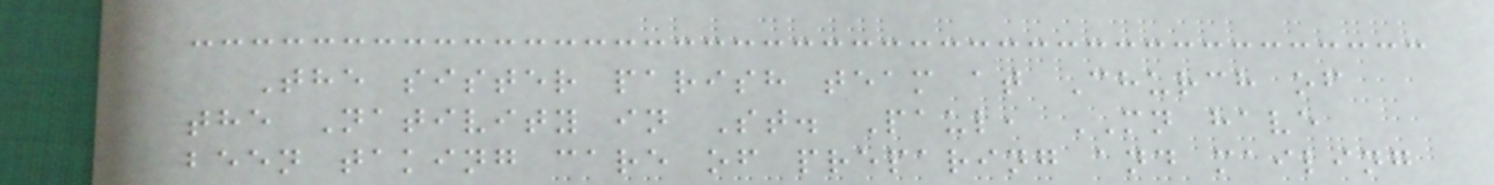The sister parish team at Church of
the Nativity in St. Paul, MN have
been taking care of preparing and mailing
